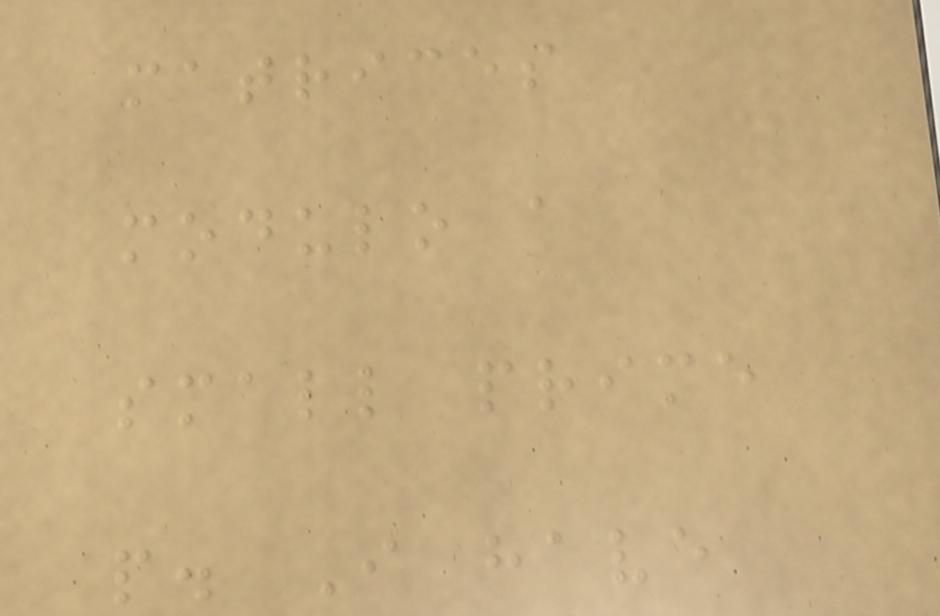matrices
modulo a
small prime
p. I have
